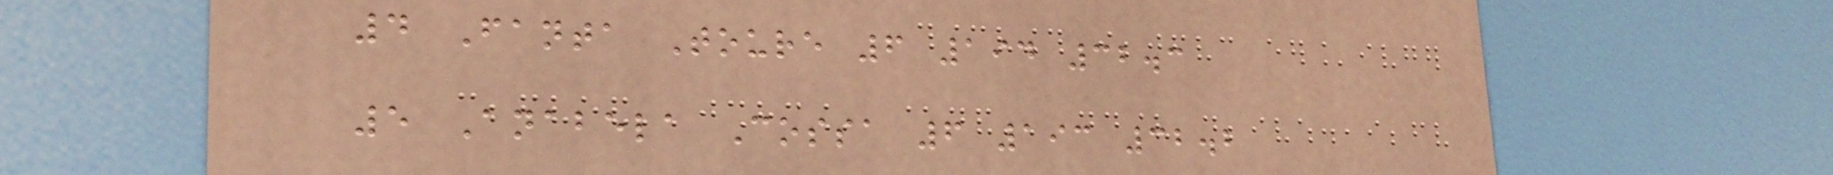4 Fanta Toure 6 194 32.3
5 Anabela Cossa 6 193 32.2
